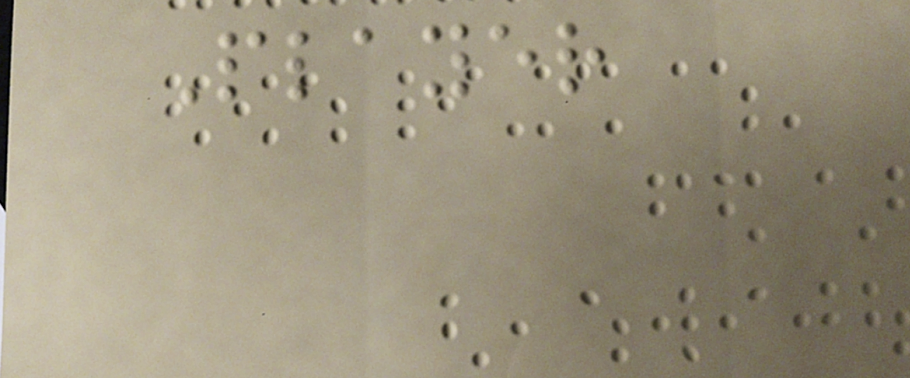Player
